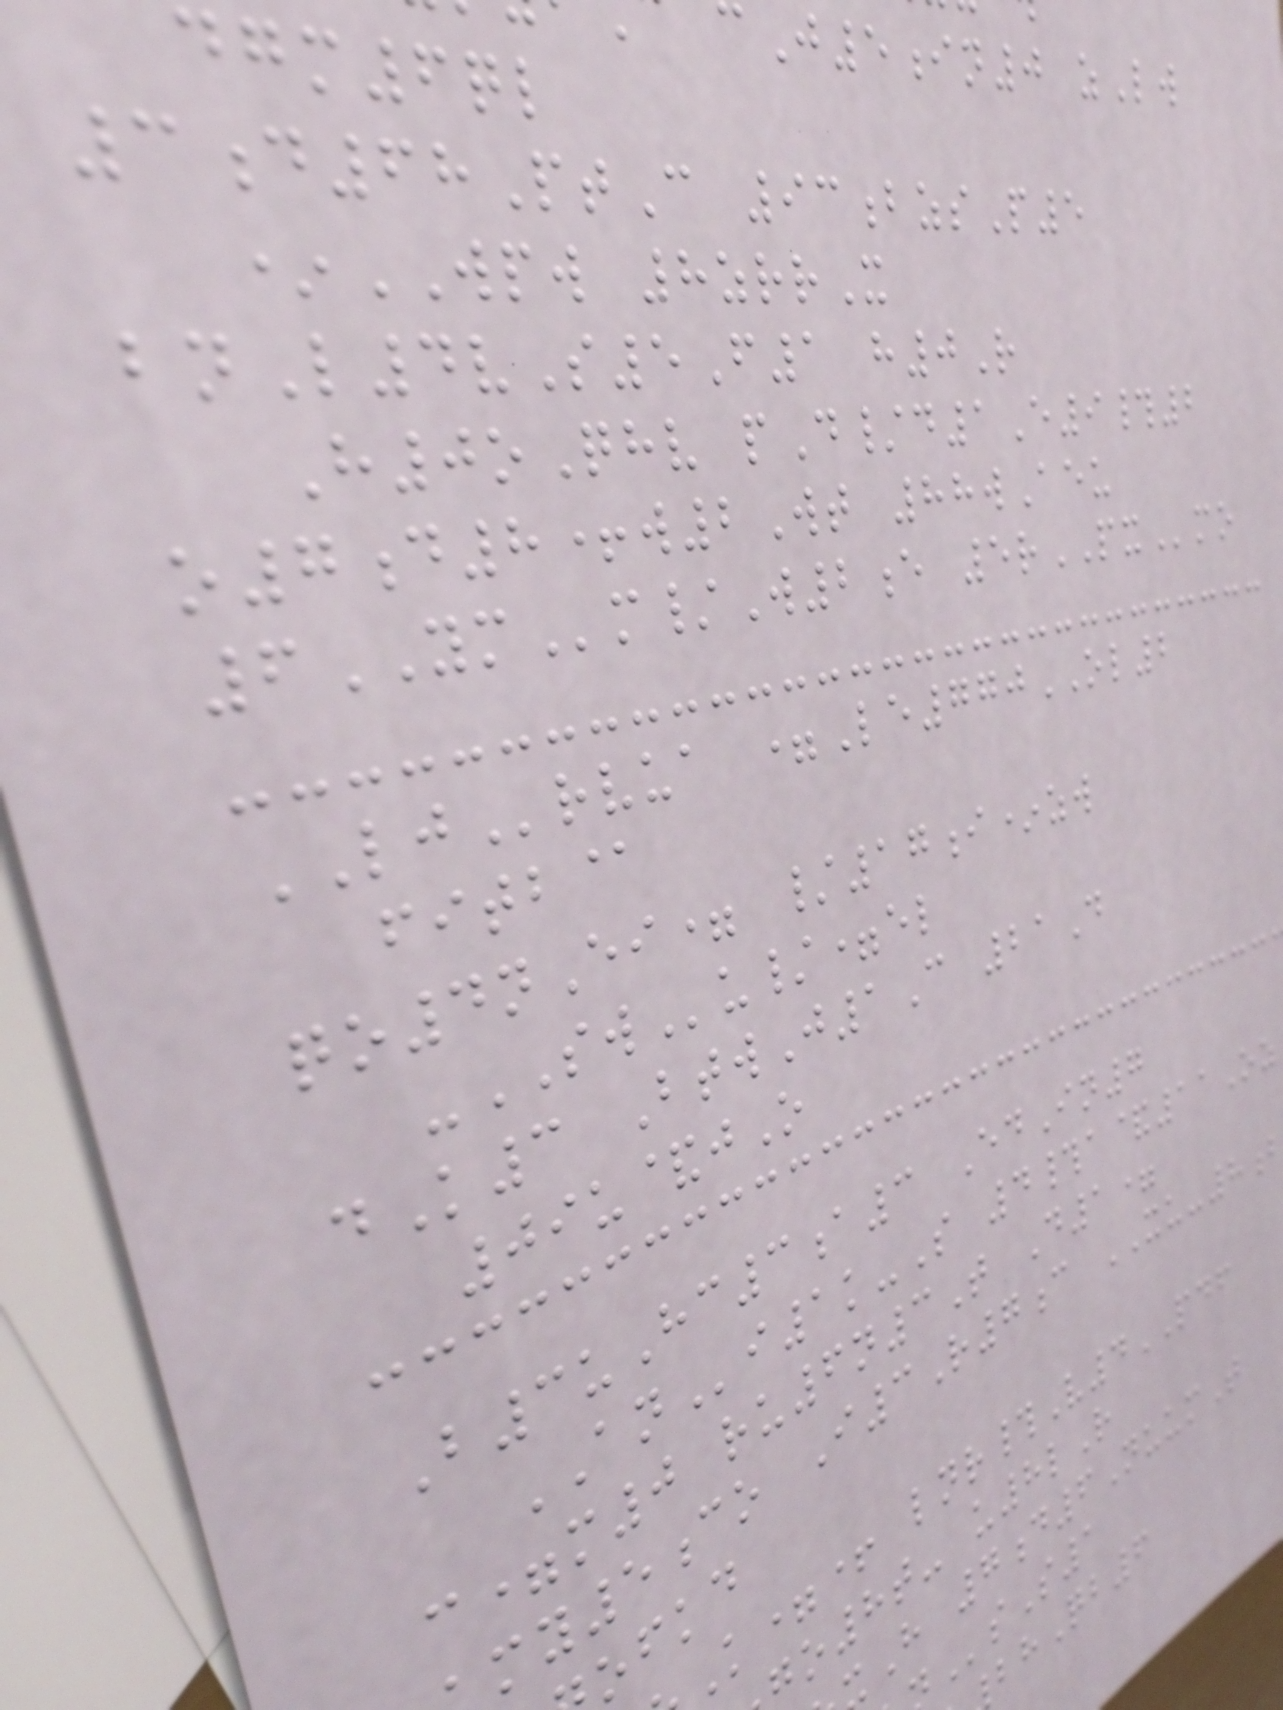cJ5in0 zLw
dgm6ql
3d68PtC 93bzsP5
*WPW 8zrrX
bnL4vS5F1 h0R
H0oQhv pD/d1E9#2
o7d8+w2Wt 88wAeu
6YMm/W2e 5rPXmo
LJrvua =Le770OL2
fitb@
qo4nEi= /17i*zw
-SWu/=el
dK3 BtwJ1C 21D
09u&jO
B3uHc3a3 EdIn7
ANi1k-S 4#a&11Oz
c=m0 ru6n3T D1=
my5co I3R7c XU-8
ofkd
K=+ lnr#V4PDF
go8t- u8lR
H 7d6NuumT
sS1
